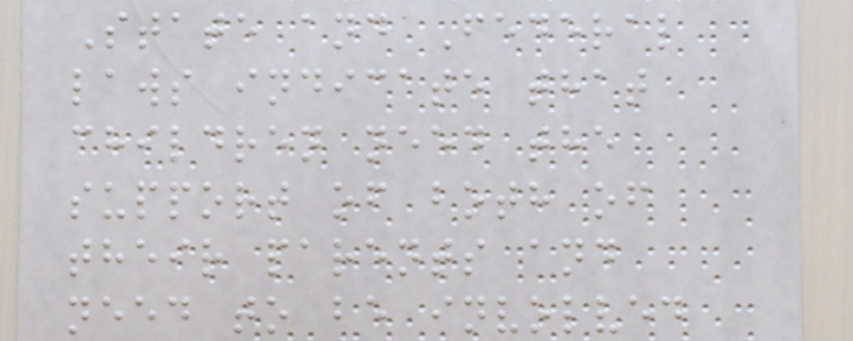State and Federal
laws indicate that
children need the
support of both of
their parents and
need to be involved
